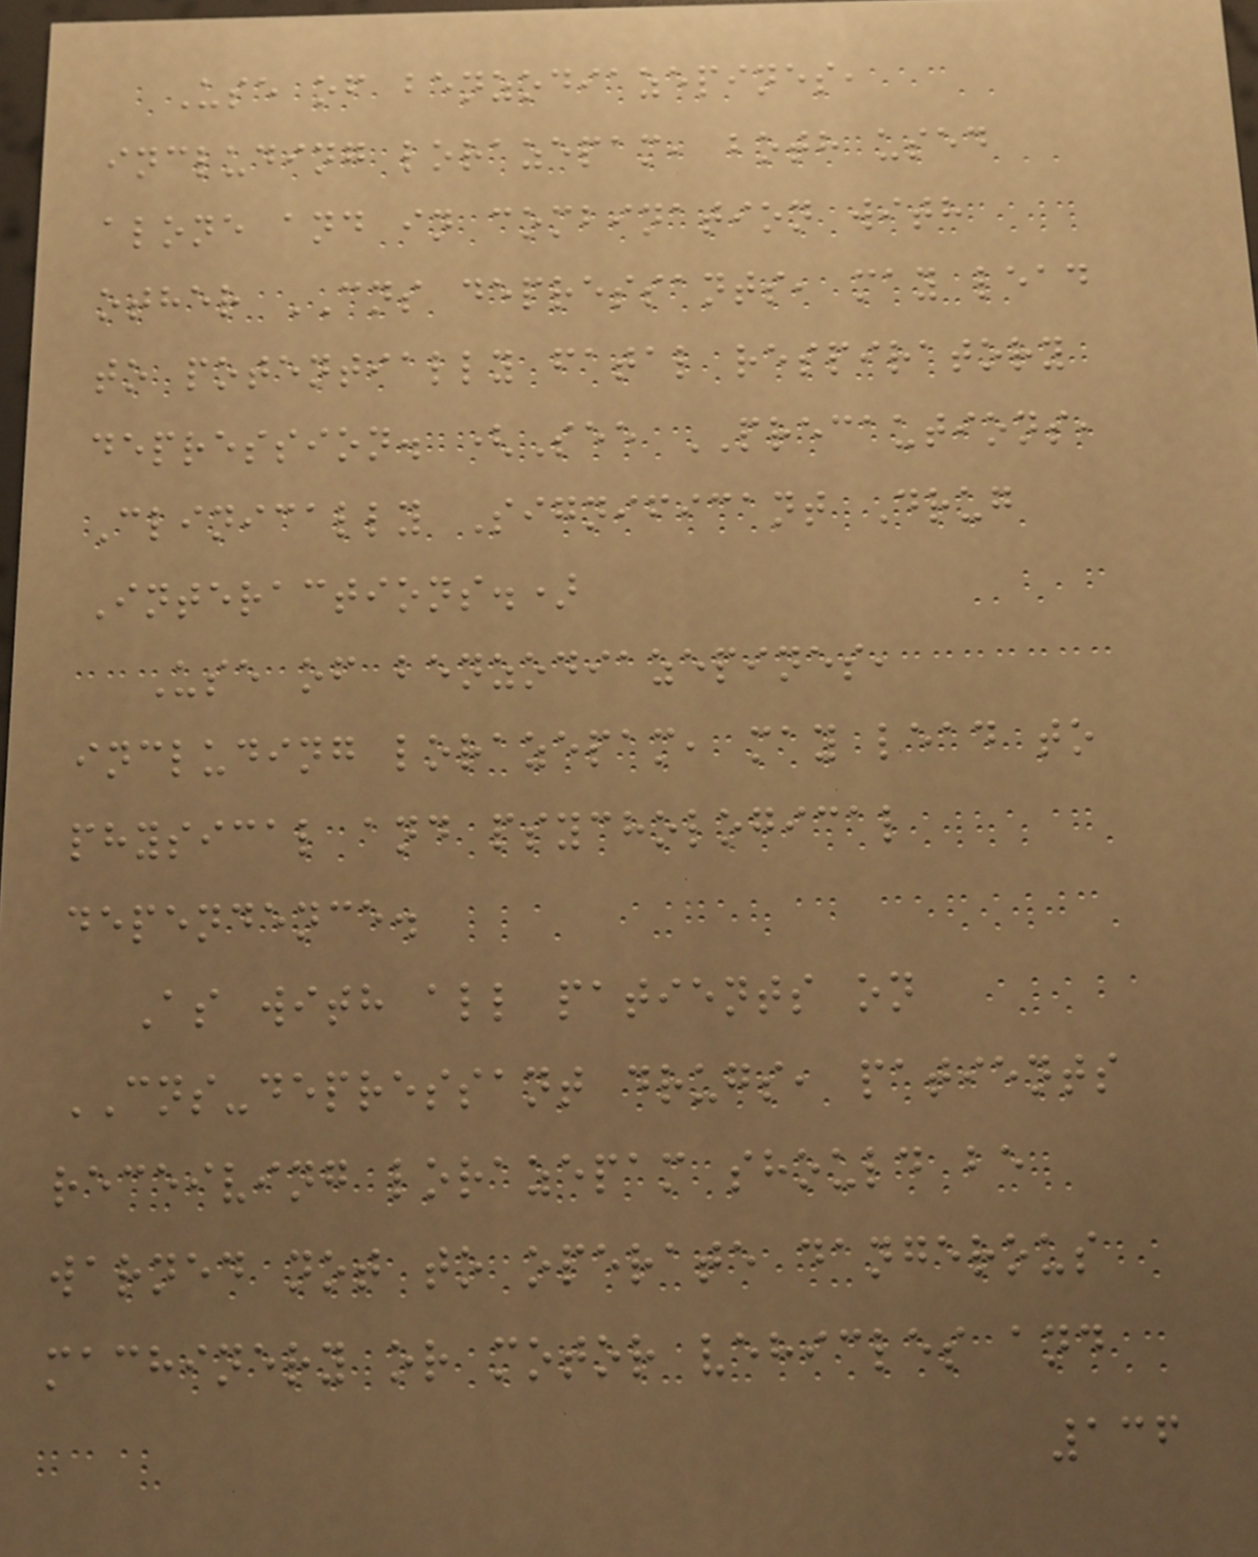Use of benzodiazepines,
including lorazepam, both used
alone and in combination with
other CNS depressants, may lead
to potentially fatal respiratory
depression. (See PRECAUTIONS,
Clinically Significant Drug
Interactions.)
Use of benzodiazepines,
including lorazepam, may lead to
physical and psychological
dependence.
As with all patients on
CNS-depressant drugs, patients
receiving lorazepam should be
warned not to operate dangerous
machinery or motor vehicles and
136
